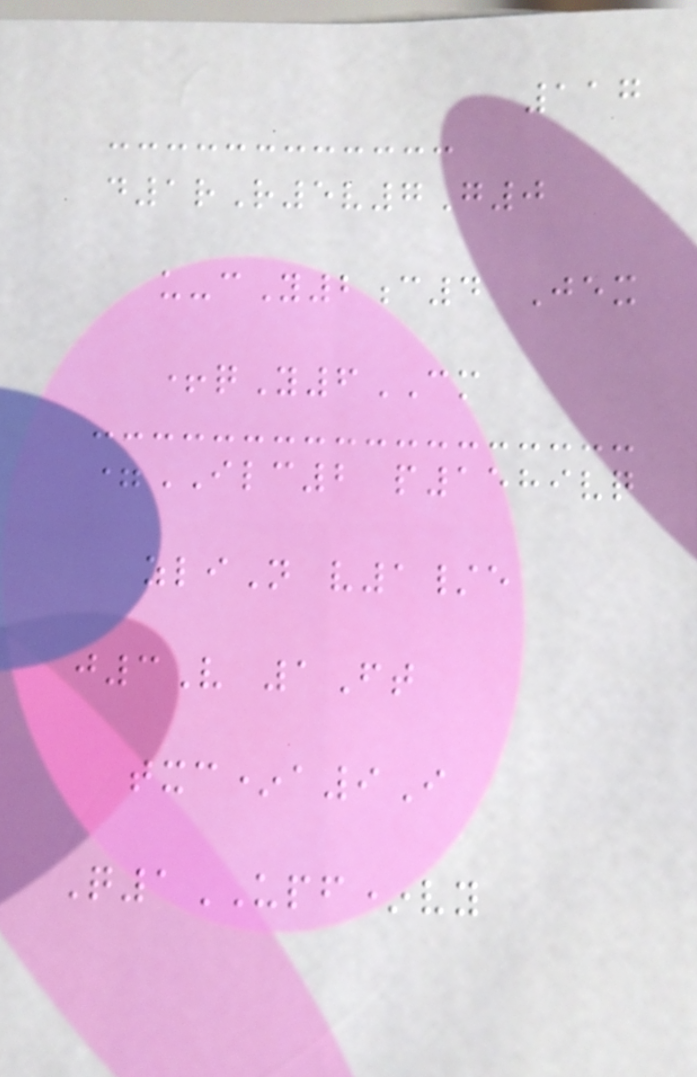117
d1rR5v7G0
u-cY2c4 Jex
+qY6CM
=ILC2 p1589vq
zliN v1/e
j3V 1Ft
txc*a9I
Q1UPF*vy
